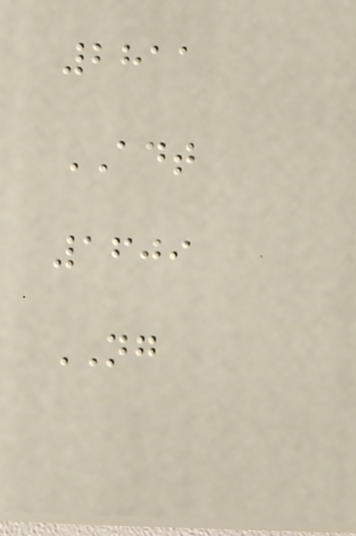2811
ADT
1609
NG
